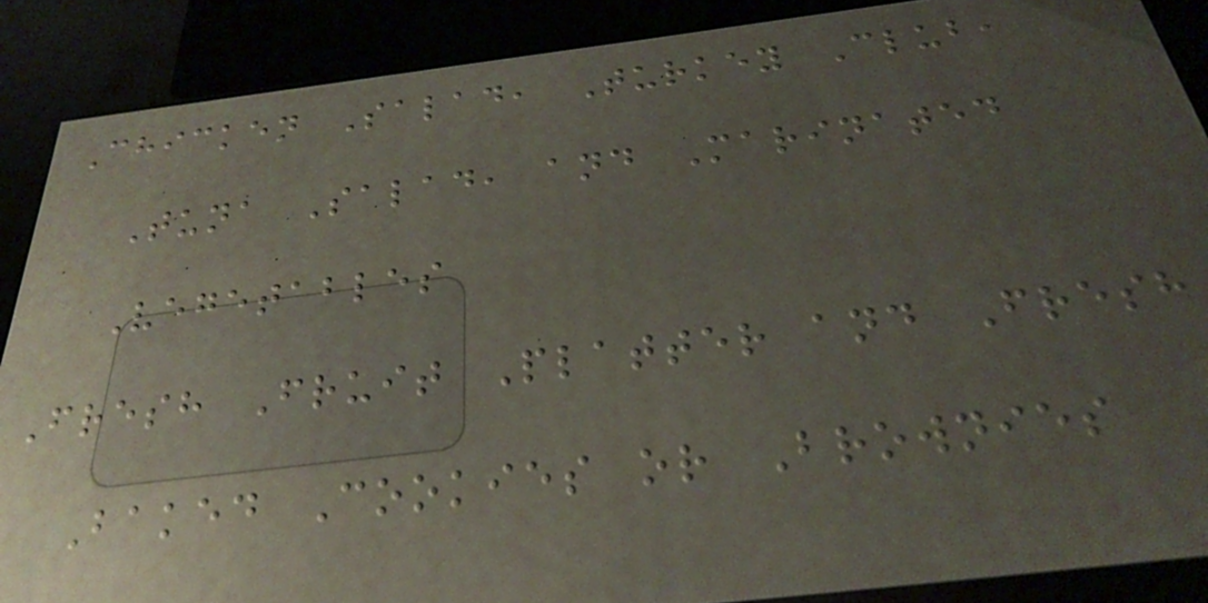Chicken Salad, Turkey Club,
Tuna Salad, and Marinated
Vegetables
Fresh Fruit Platter and Fresh
Baked Cookies or Brownies
